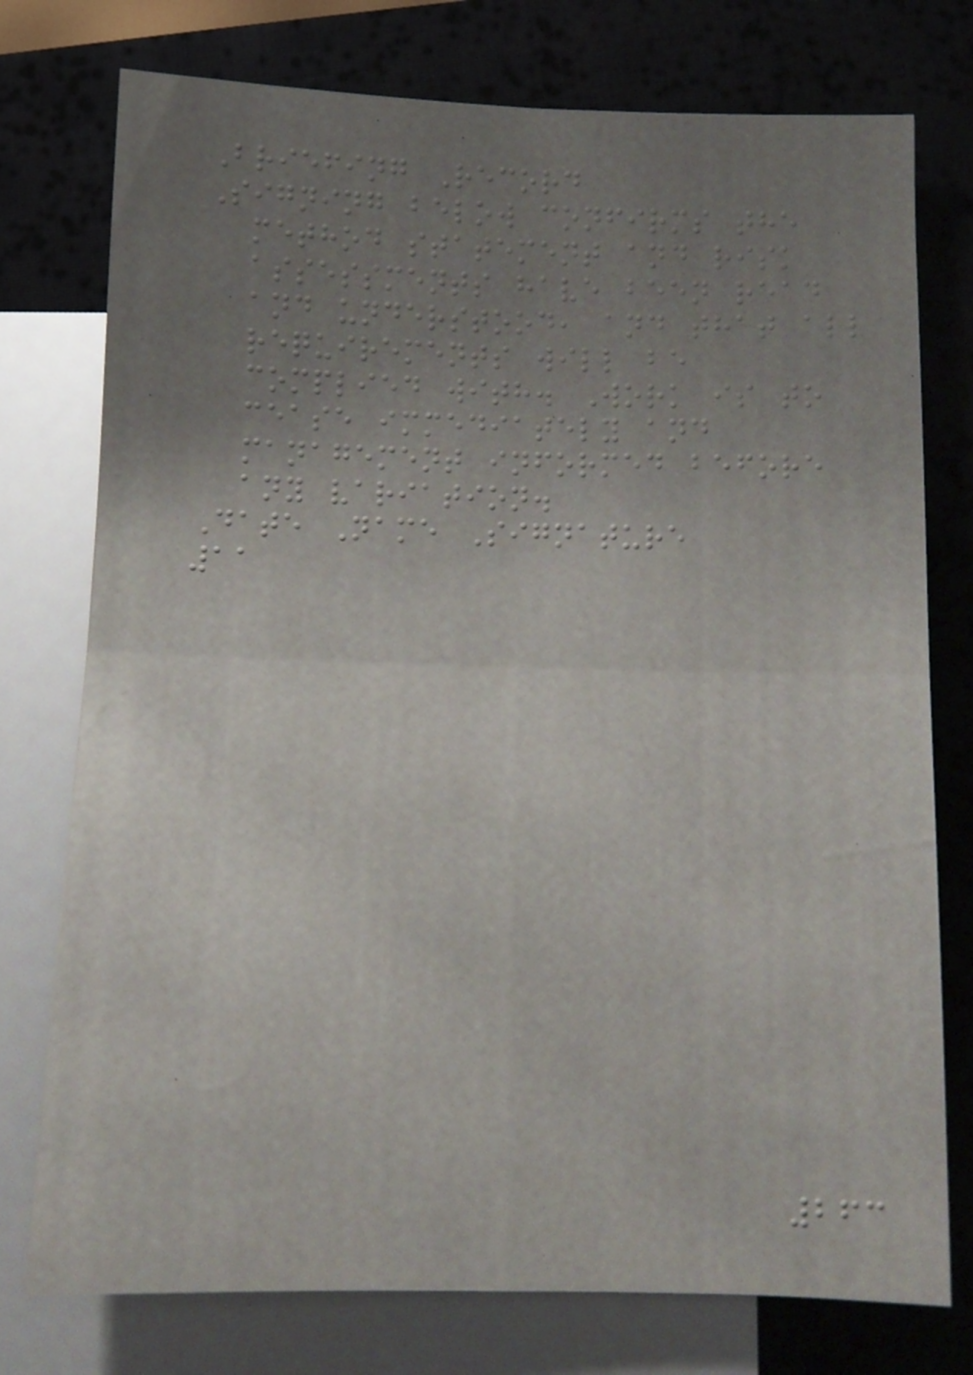Briefing Record
Signing below confirms the
method statement and risk
assessments have been read
and understood, and that all
requirements will be
complied with. Work is to
cease immediately and
management informed before
any variation.
Date Name Signature
11
263
